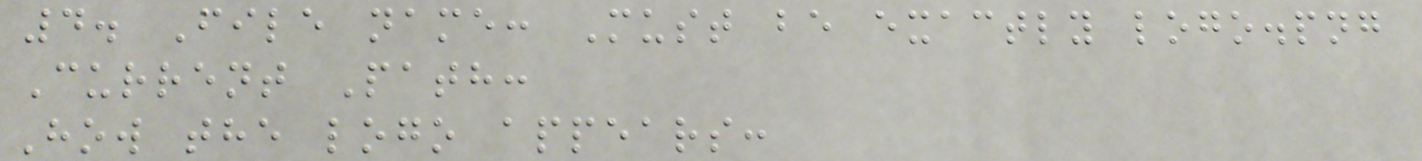4. File name: Must be exactly logo.png
Current Path:
How the logo appears:
